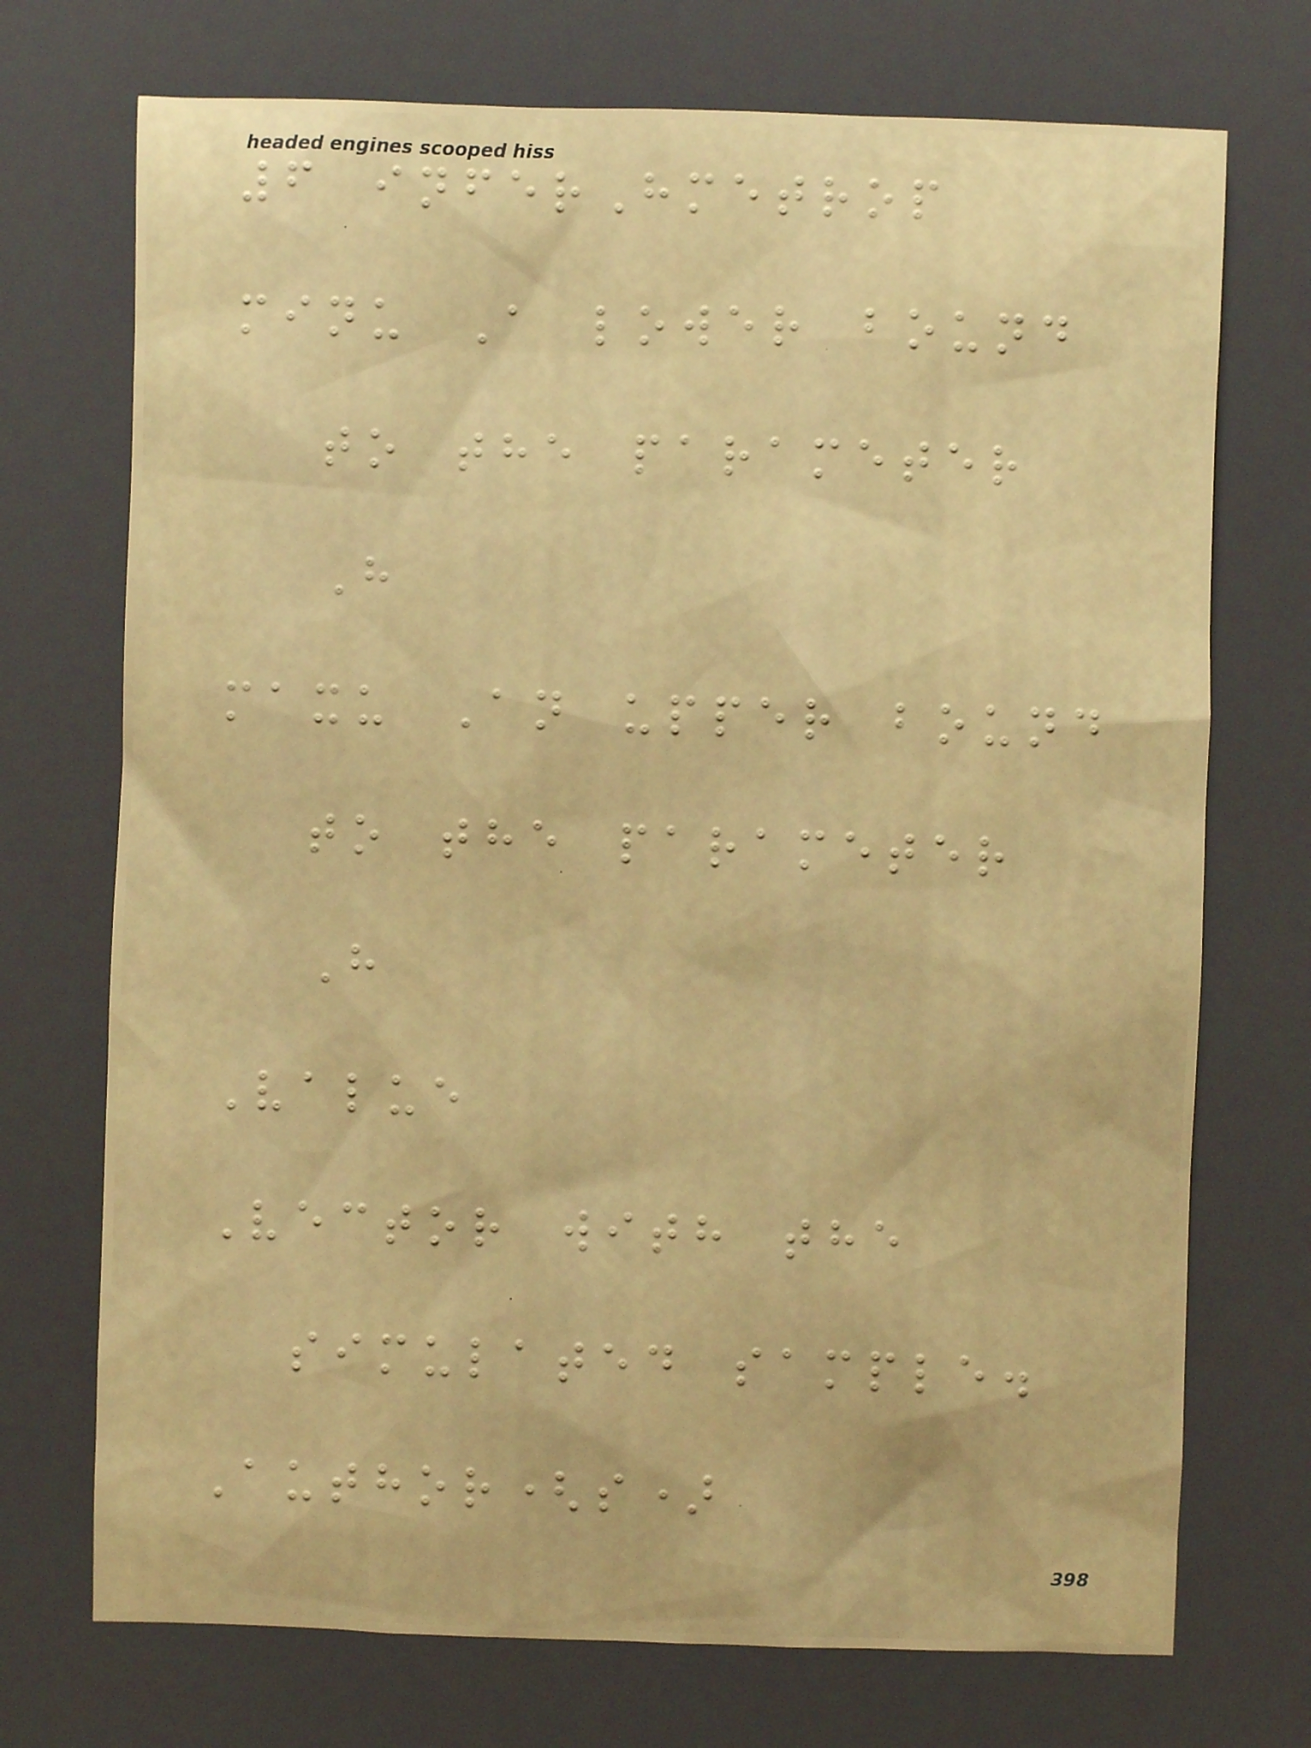6 inferHmetrop
minu A lower bound
to the parameter
H
maxu An upper bound
to the parameter
H
Value
Vector with the
simulated sample.
Author(s)
